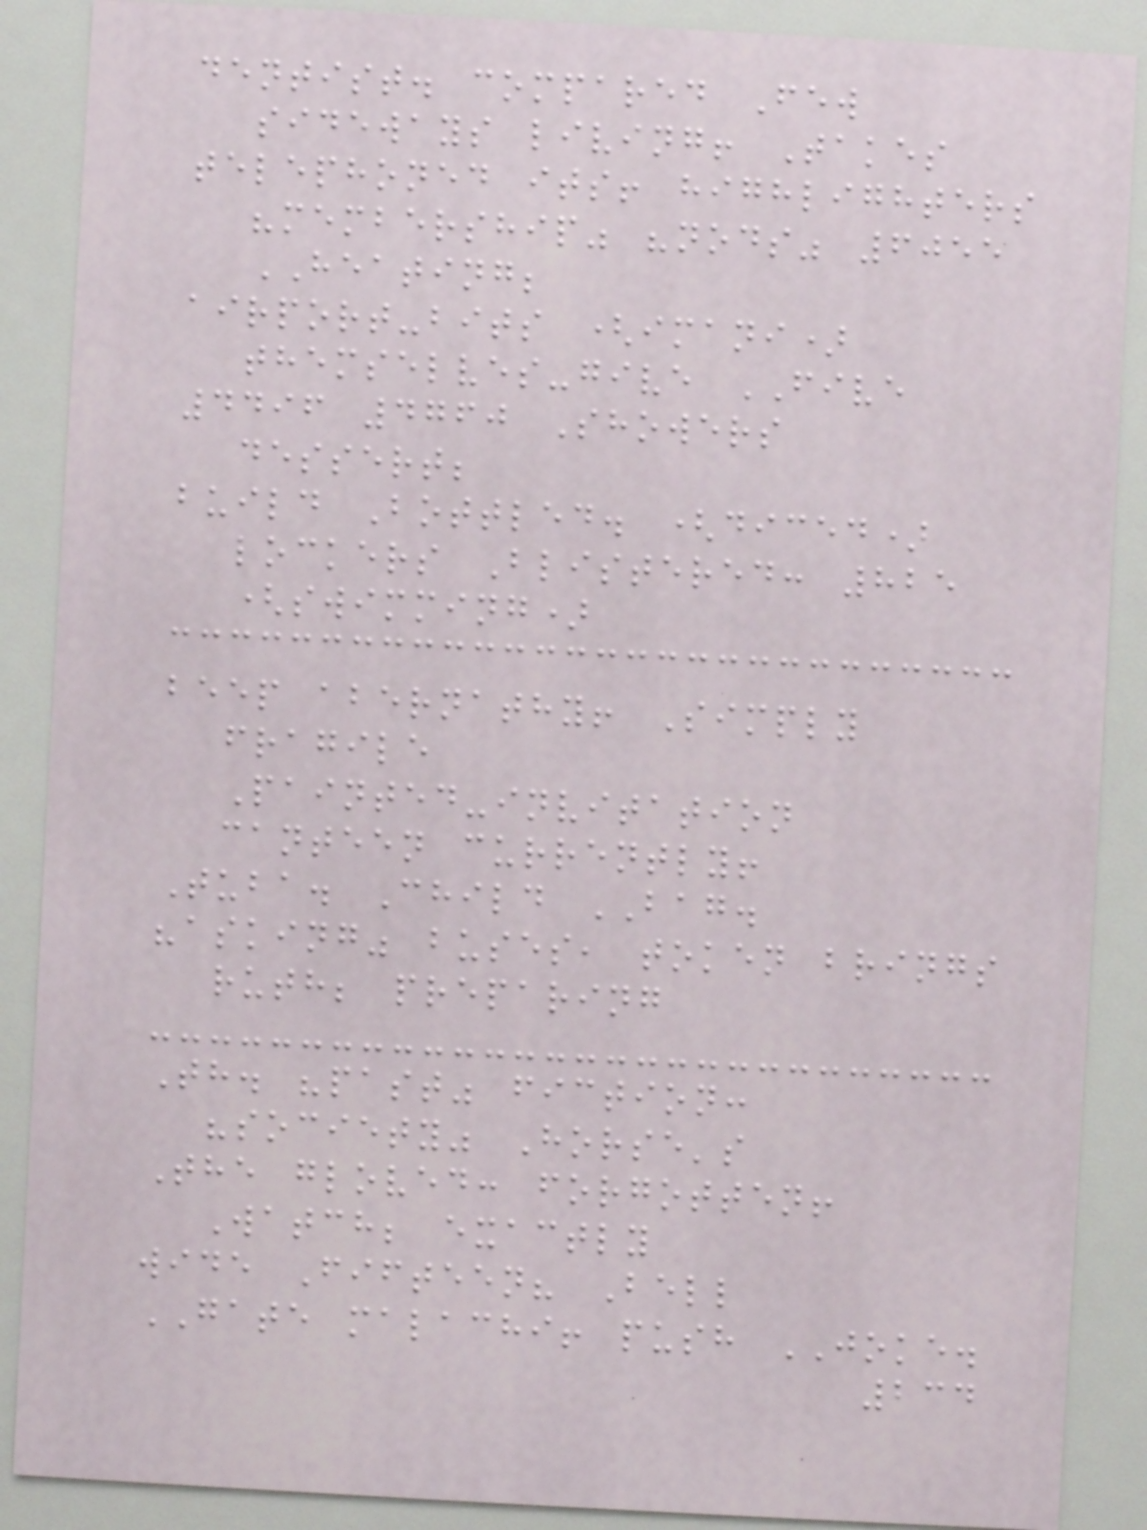dentist. compared Few
sideways living! Takes
telephoned its! highlighters
"membership" "nods" 6055
HEATING;
airport-bits (imani)
themselves-give FIVE
4496 4760 Showers
dessert;
build Bottled. (diced)
lockers Blistered: 825
(swimming)
beep abernathy! Simply
fragile
Painted-invitation
canteen currently!
Tuba. Child BAG.
"asking" buses, token brings
ruth; preparing
Th. "past" fiction:
"society" Horse's
The gloved: forgotten!
Watch; exactly
wide Fifteen? Bell
GATE malachi! push JOKE.
234
